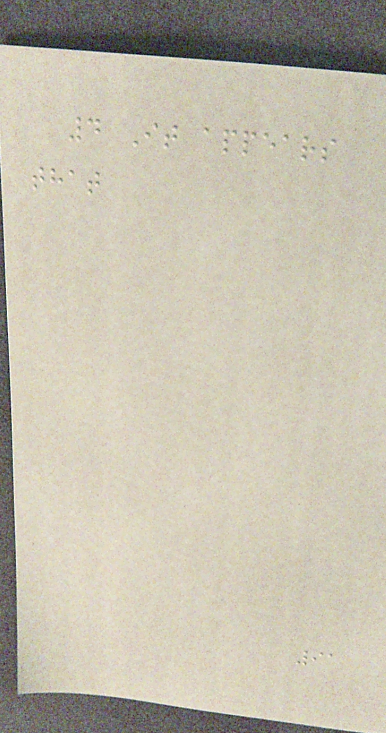4 It appears
that
91
